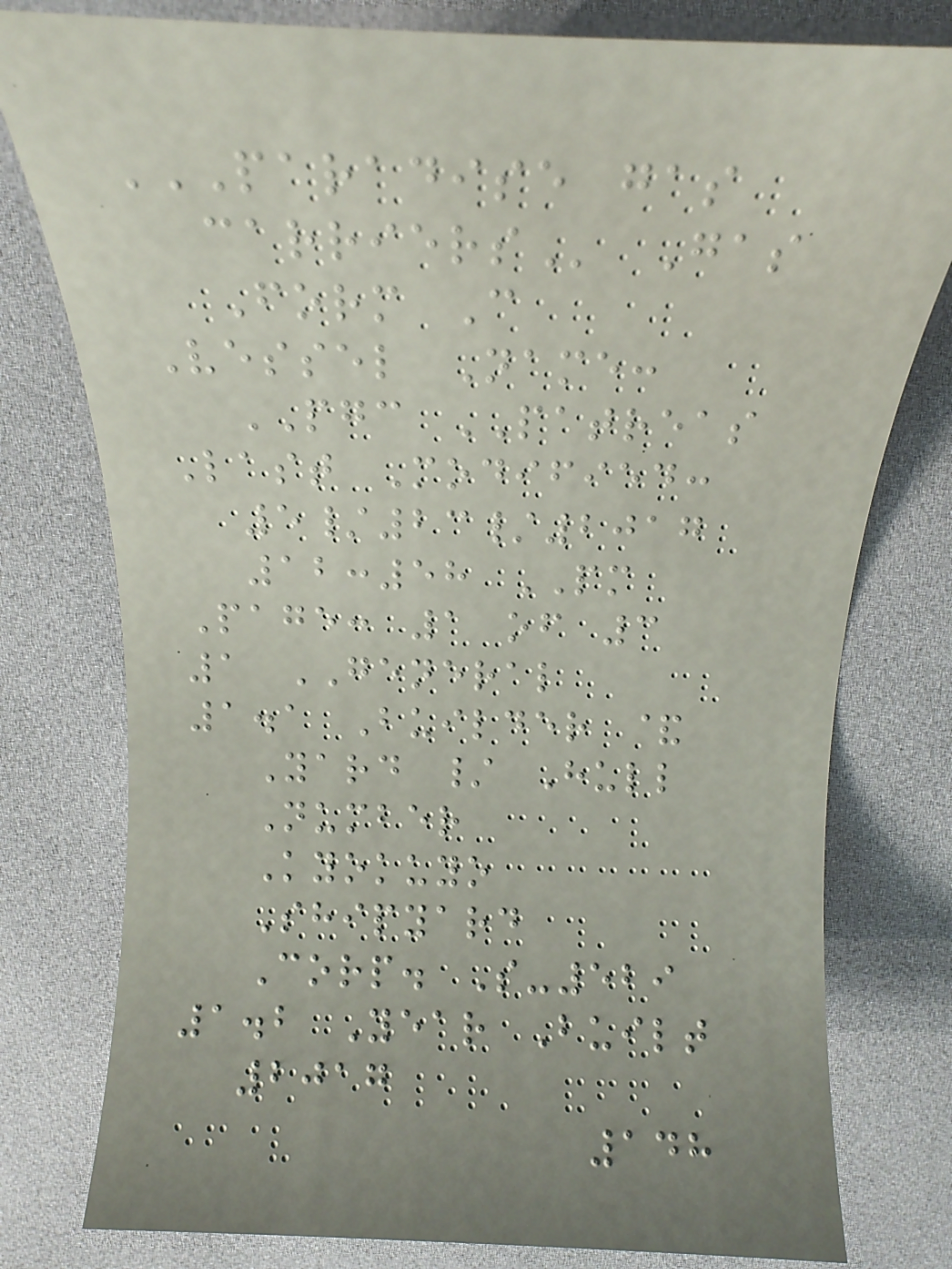PARADISE GAS
CARRIERS Gas
Form C
Vessel Name:
PGC PATREAS
Last Modified:
5/23/2017
12:58 PM
Page: 1 of 3
1 GENERAL
1.1 Builder &
Yard / Hull
Number
Kyokuyo
Shipyard
Corp. S-529
1.2 Year Built
2017
148
